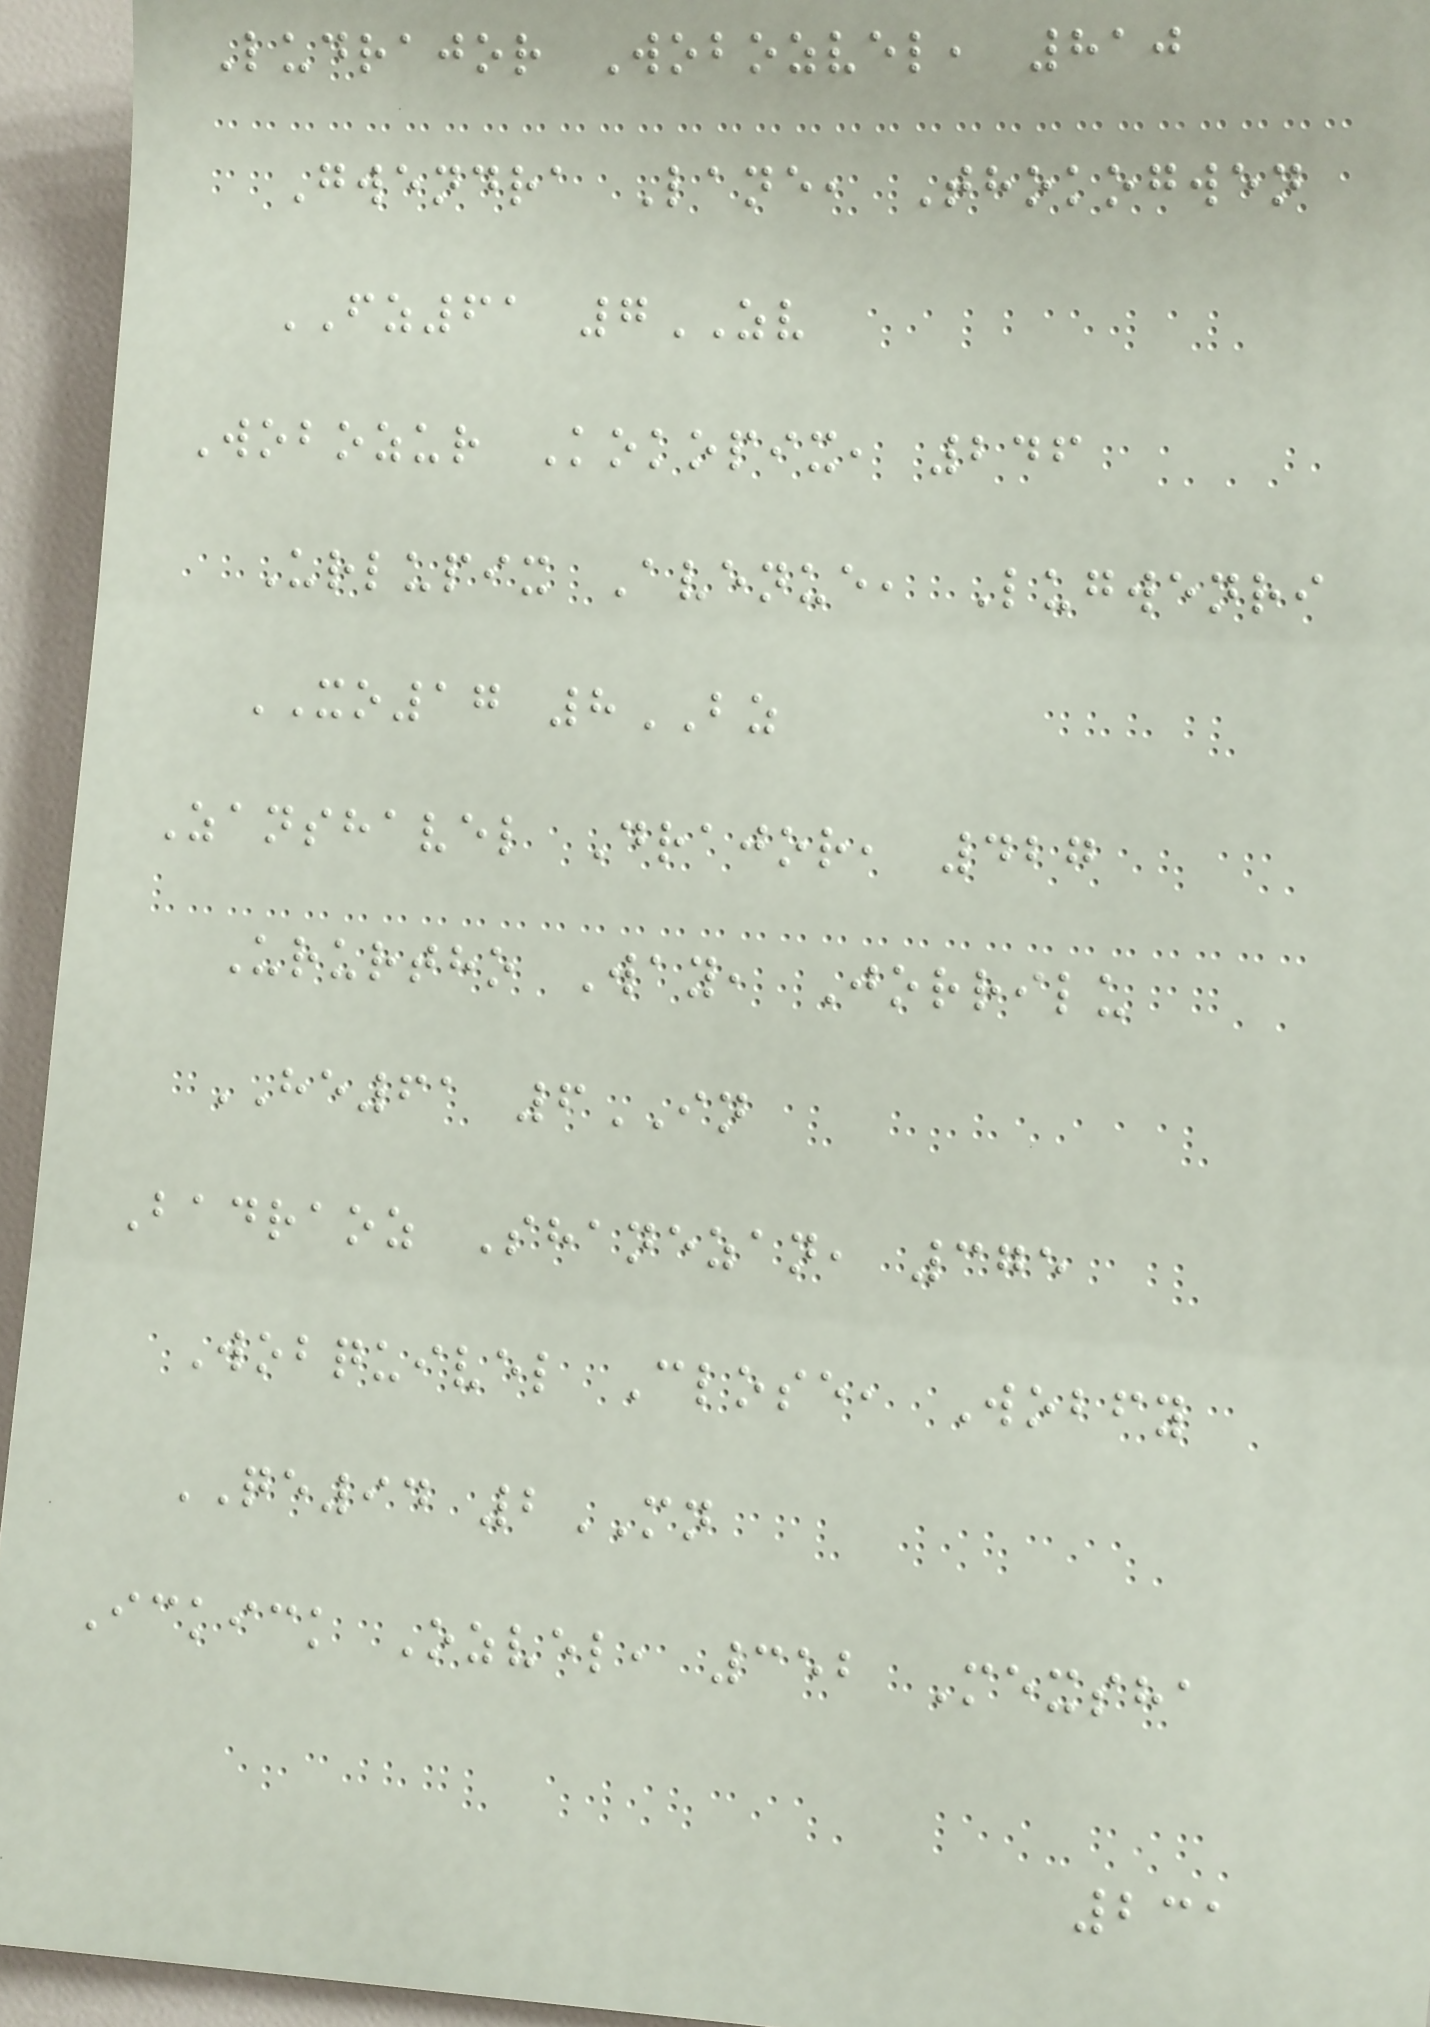Ludrajor Wobozvel, 810
Gwendra Lane, Thokogwen
FZ61 7ZV
Wobozur Kokopix, 246
Urlupix Avenue, Lugwenri
XO17 8BZ
Zanshavel Drajor, 427
Ururtho Way, Jorrilu
HE61 6IN
Badraoz Shanezan, 375
Wobquivel Close, Wobfy
QE94 2MN
Ickick Ozvel, 352 Mexsha
231
